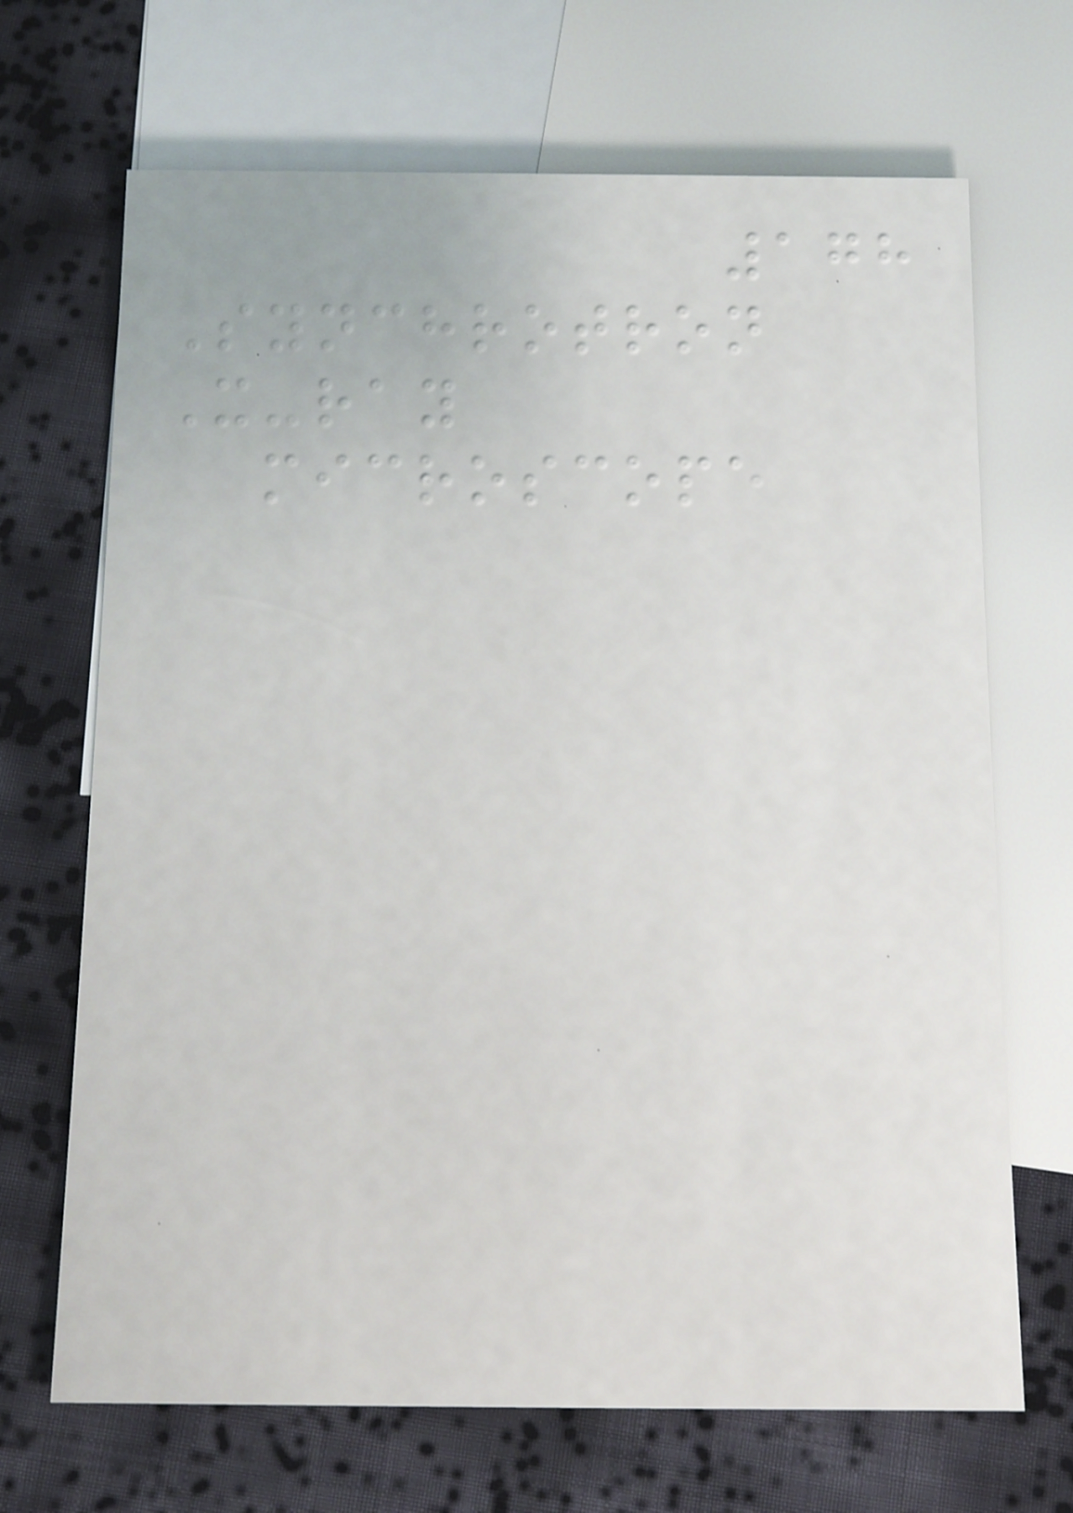178
Synchrotron
X-ray
microscope
